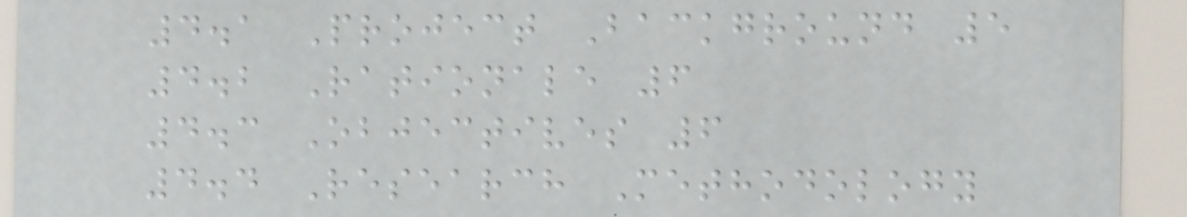4.1 Project Background 5
4.2 Rationale 6
4.3 Objectives 6
4.4 Research Methodology
